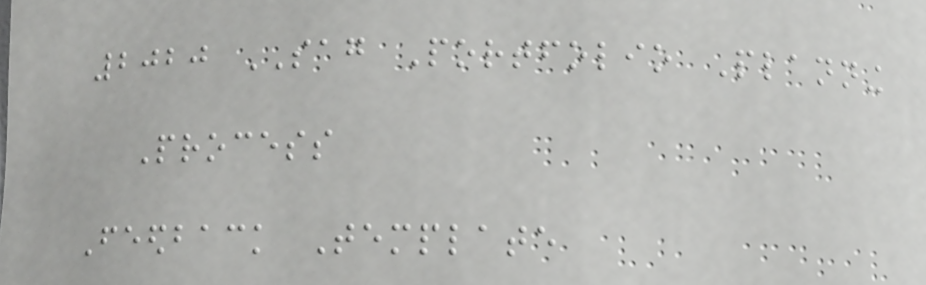2020 SAG Portfolio Planning
Process
Feedback Template
